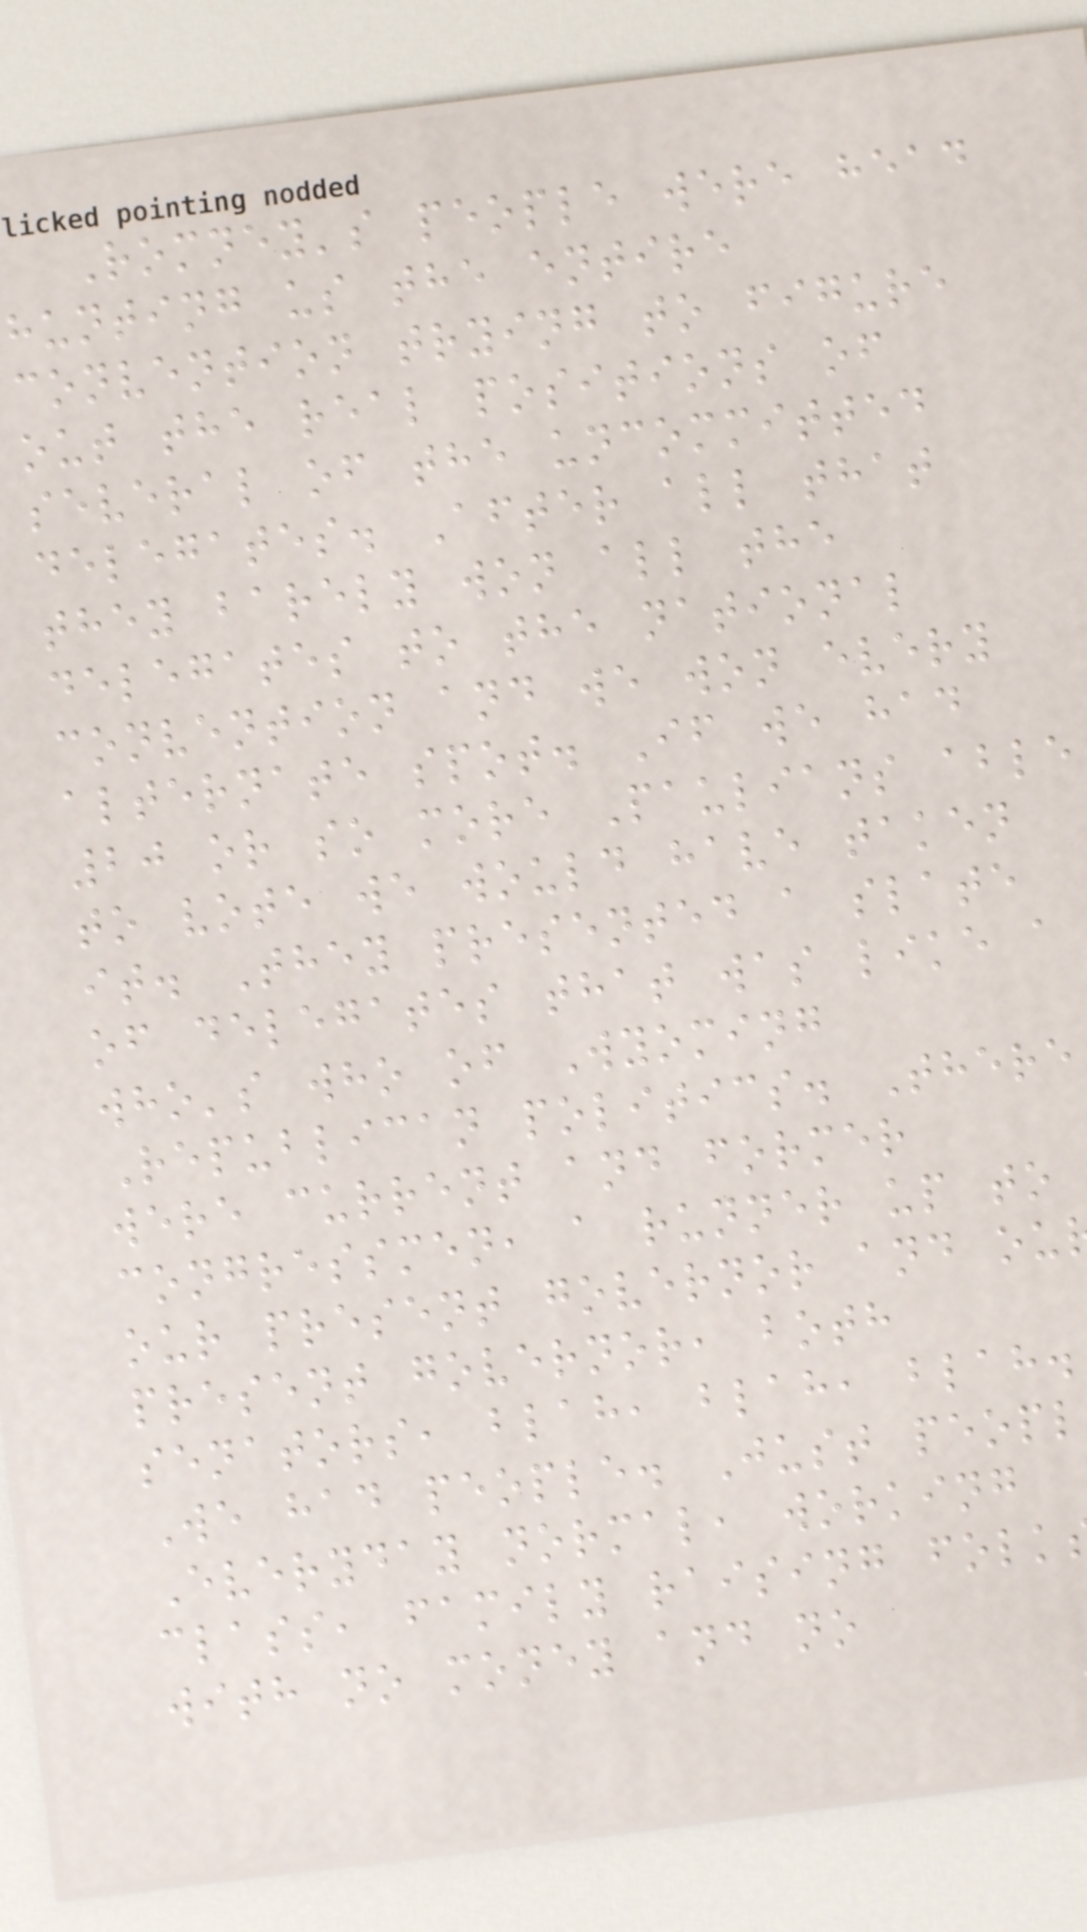Romney's people were head
hunting us the entire
convention trying to figure
out the real positions of
several of the uncommitted
delegates. After all that
they barely won all the
delegates to the national
convention and we won every
alternate spot. If we had
20 or so more Paulians able
to vote we would have taken
it. They presented a slate
of delegates that was like a
who's who of Wyoming
Republican politics. There
were current and former
congressmen, a runner up to
our present governor and ou
present governor, both
senators, blah, blah, blah.
We had people. Just peopl
Everyday normal, working
class, family raising folk
with no money and no
